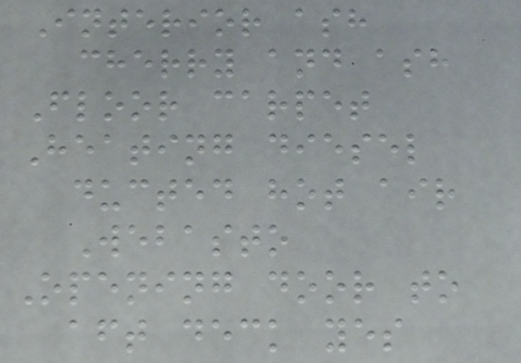Interior ash
cherry and ash
Floor carpet
Heating diesel
ducted hot air
Webasto
Opening door to
aft deck yes
